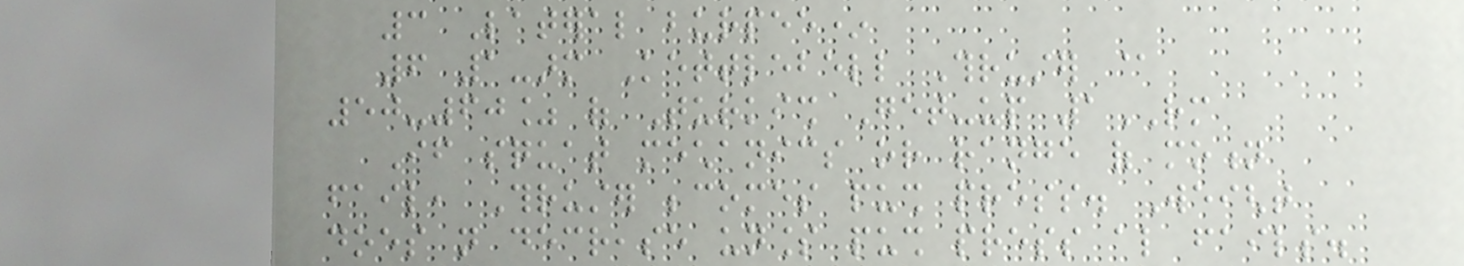3 Lateral burpee*
6 1-arm Kettlebell Thruster @
50-60% of Turkish Get-up 1RM
If squat mechanics or range of motion
fail, Thruster becomes push press. Weight
does not decrease unless push press also fails.
